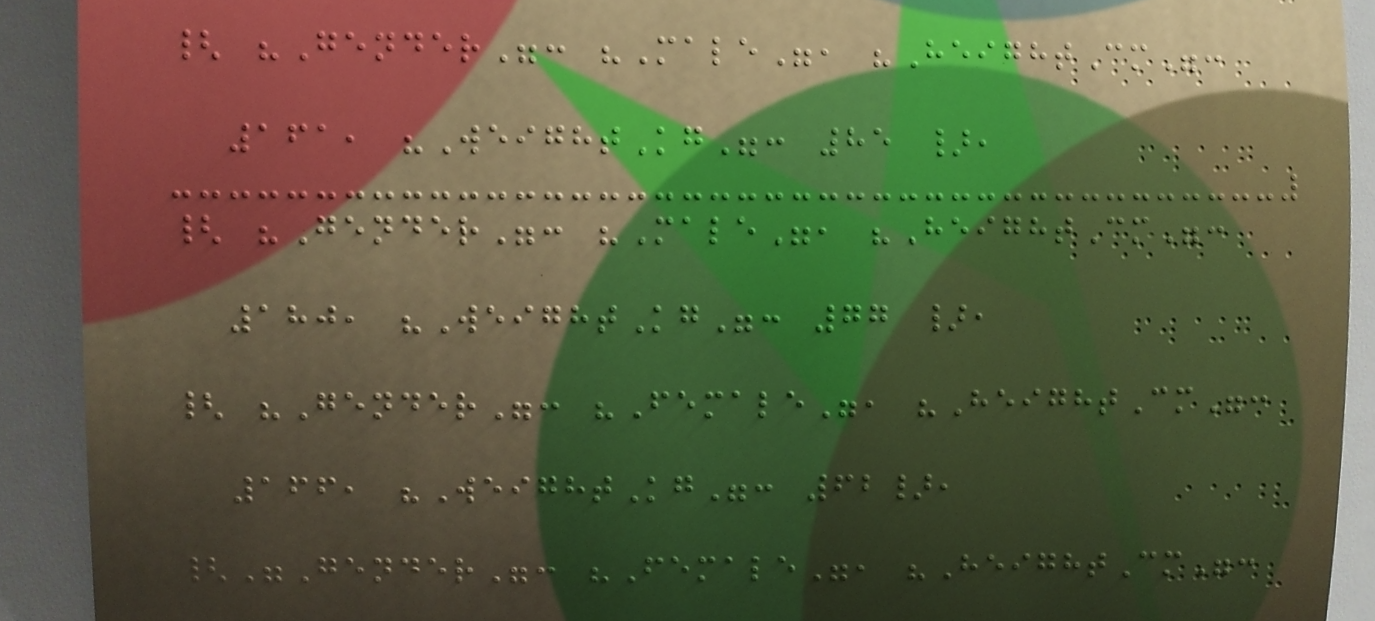{ "Gender": "Male", "HeightCm":
161, "WeightKg": 85 },
{ "Gender": "Male", "HeightCm":
180, "WeightKg": 77 },
{ "Gender": "Female", "HeightCm":
166, "WeightKg": 62},
{"Gender": "Female", "HeightCm":
